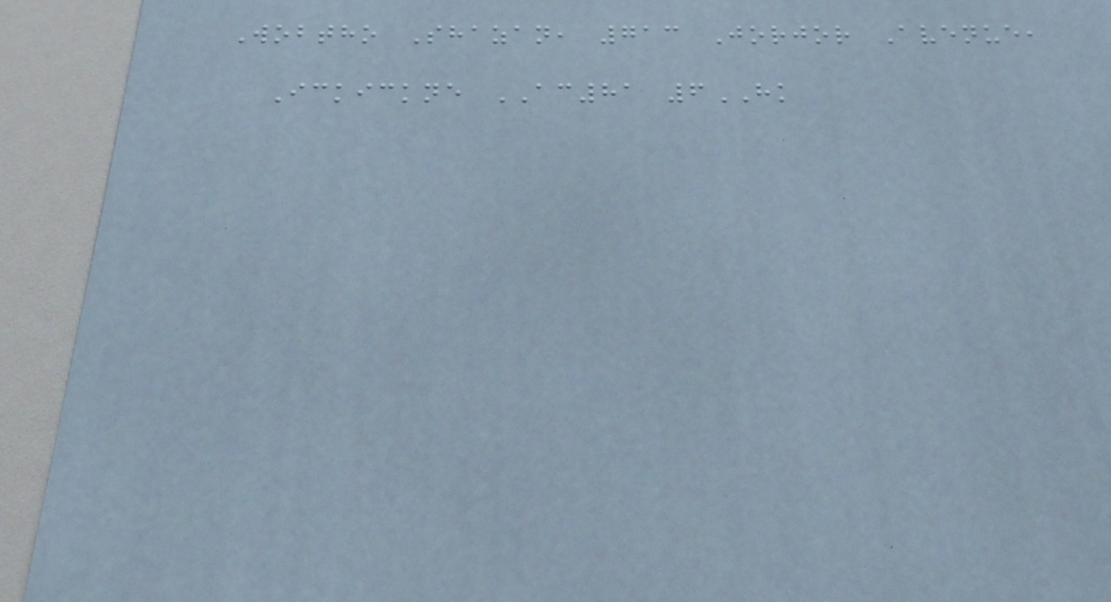Wobtho Shazan, 713 Jorjor Avenue,
Ickickne AC81 6HK
